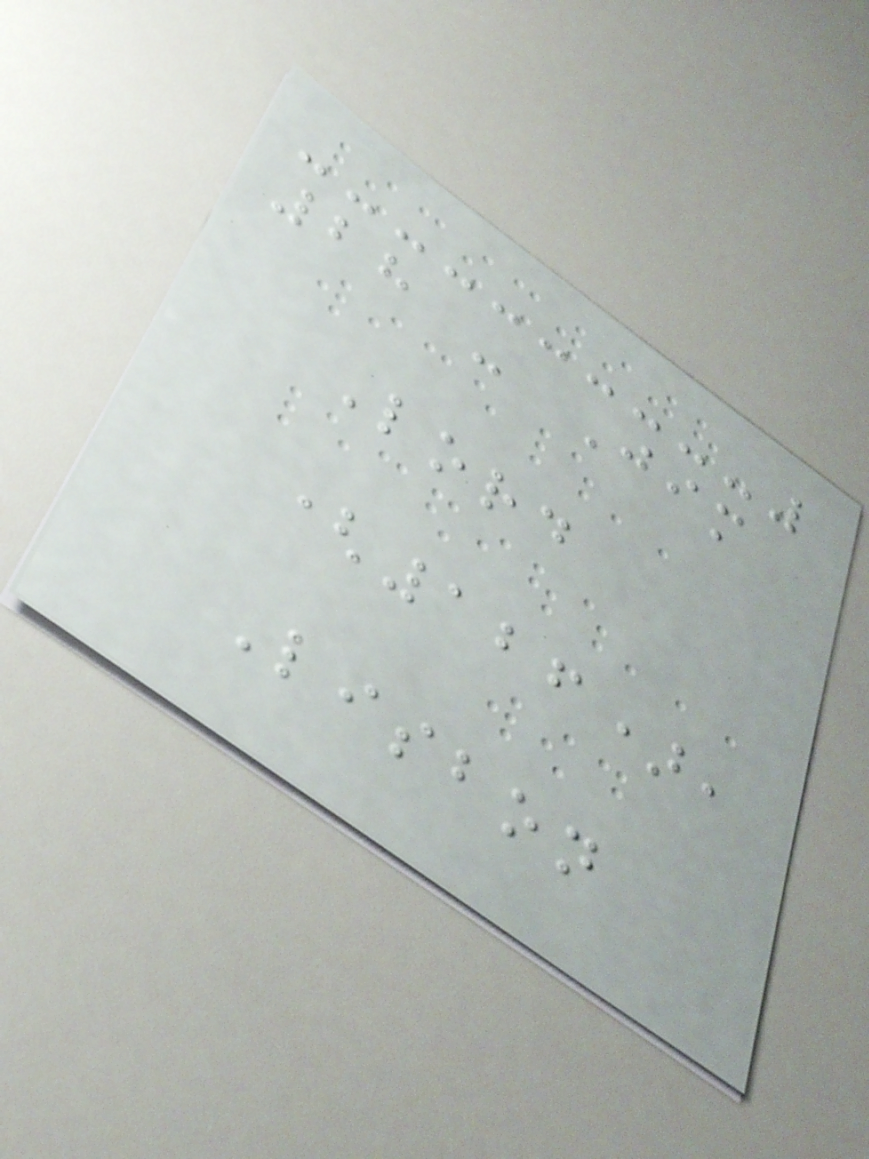28 - Jim
Lord
(126),
Lisbon
